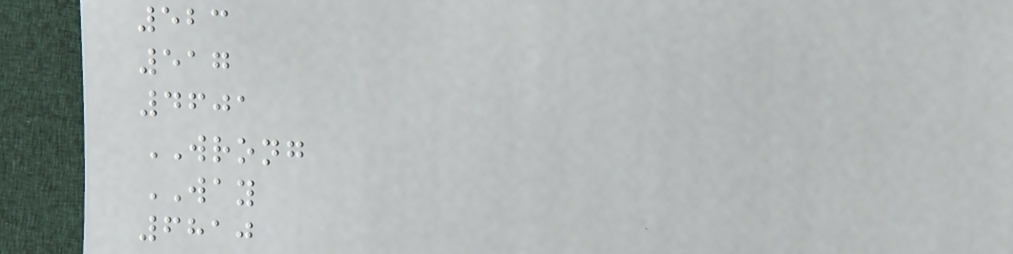523
517
4601
WRONG
WAY
6810
